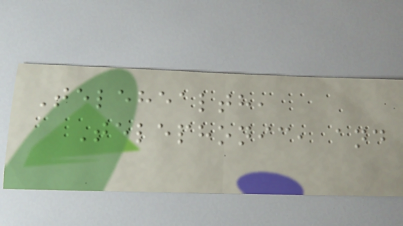Telehealth,
Telephonic, and
